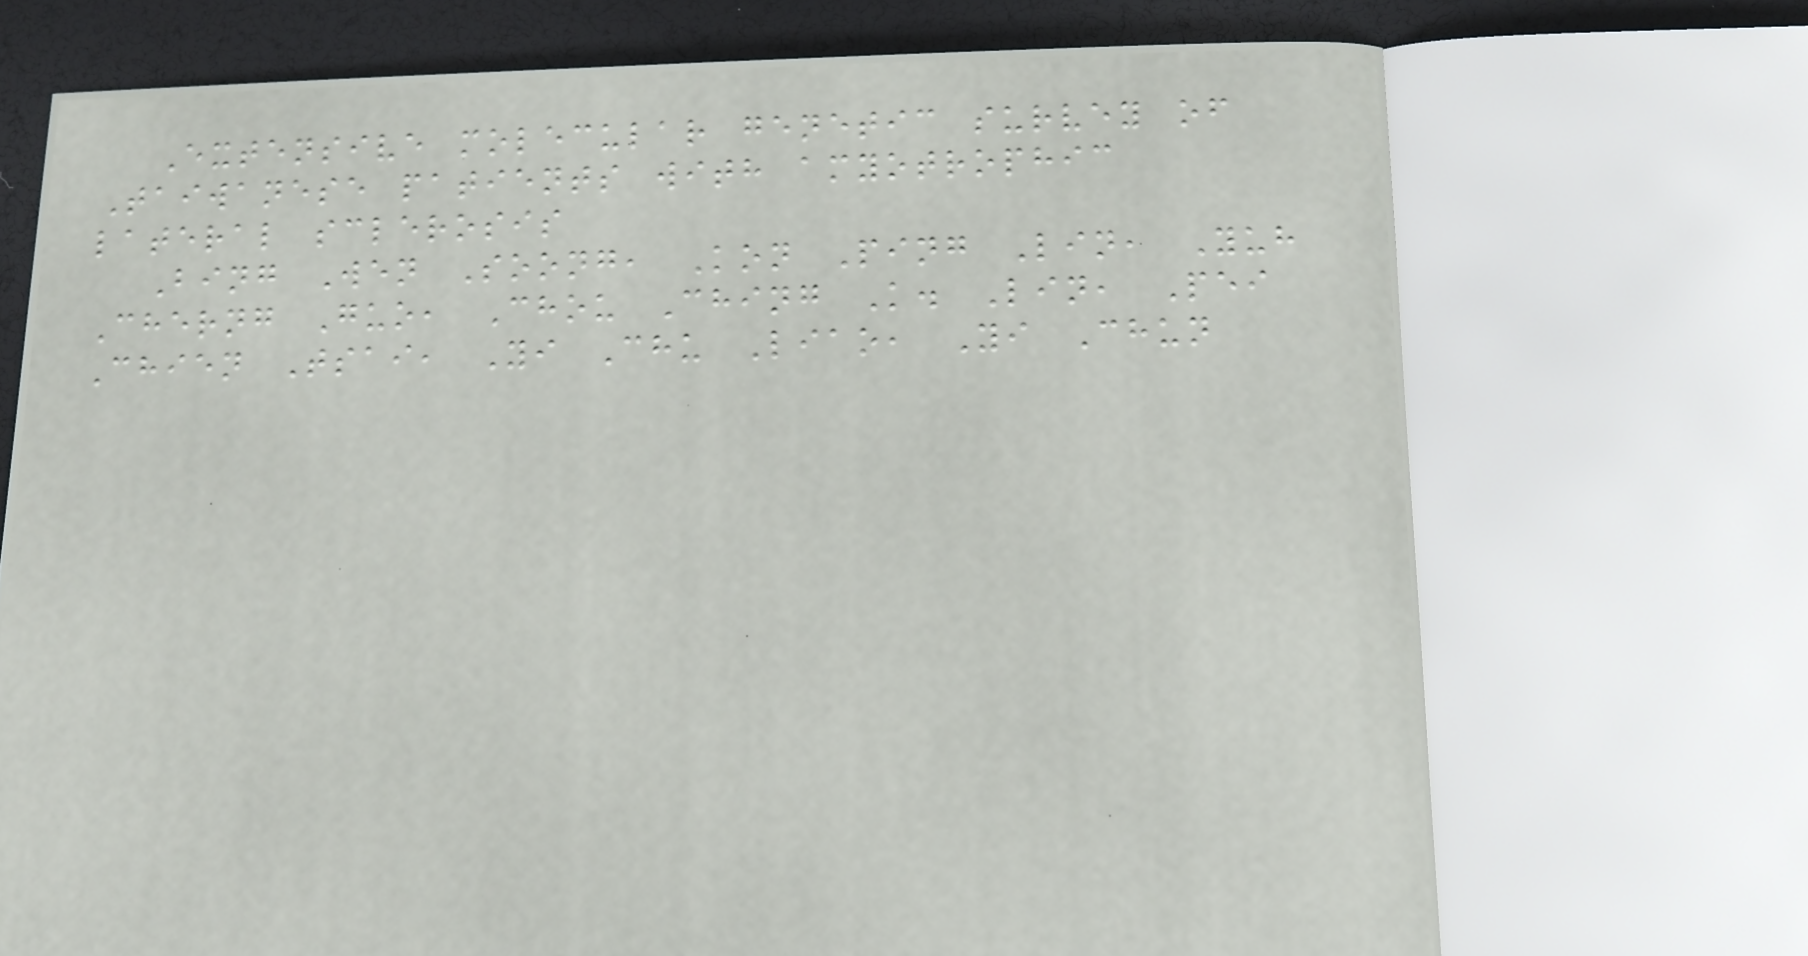Extensive molecular genetic survey of
Taiwanese patients with amyotrophic
lateral sclerosis
Bing Wen Soong, Kon Ping Lin, Yuh
Cherng Guo, Chou Ching K. Lin, Pei
Chien Tsai, Yi Chu Liao, Yi Chun
